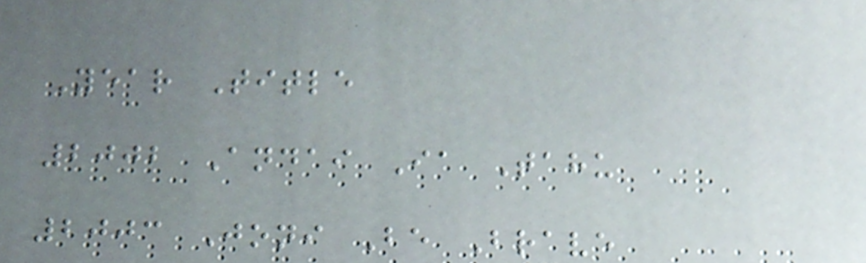Year Title
2002 Andai Ia Tahu
2003 Joni Be Brave
